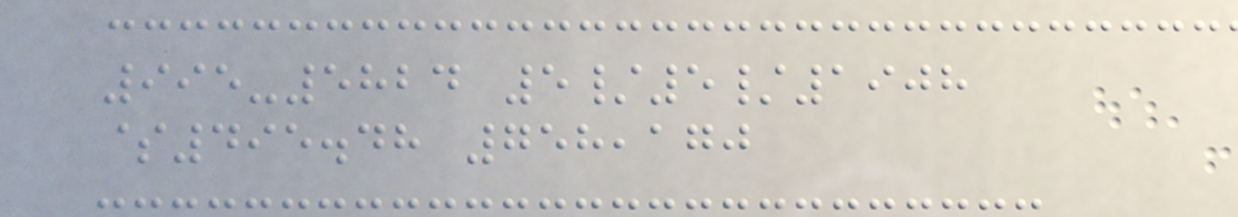995-5824 5/5/1908
$495.48 758,170
